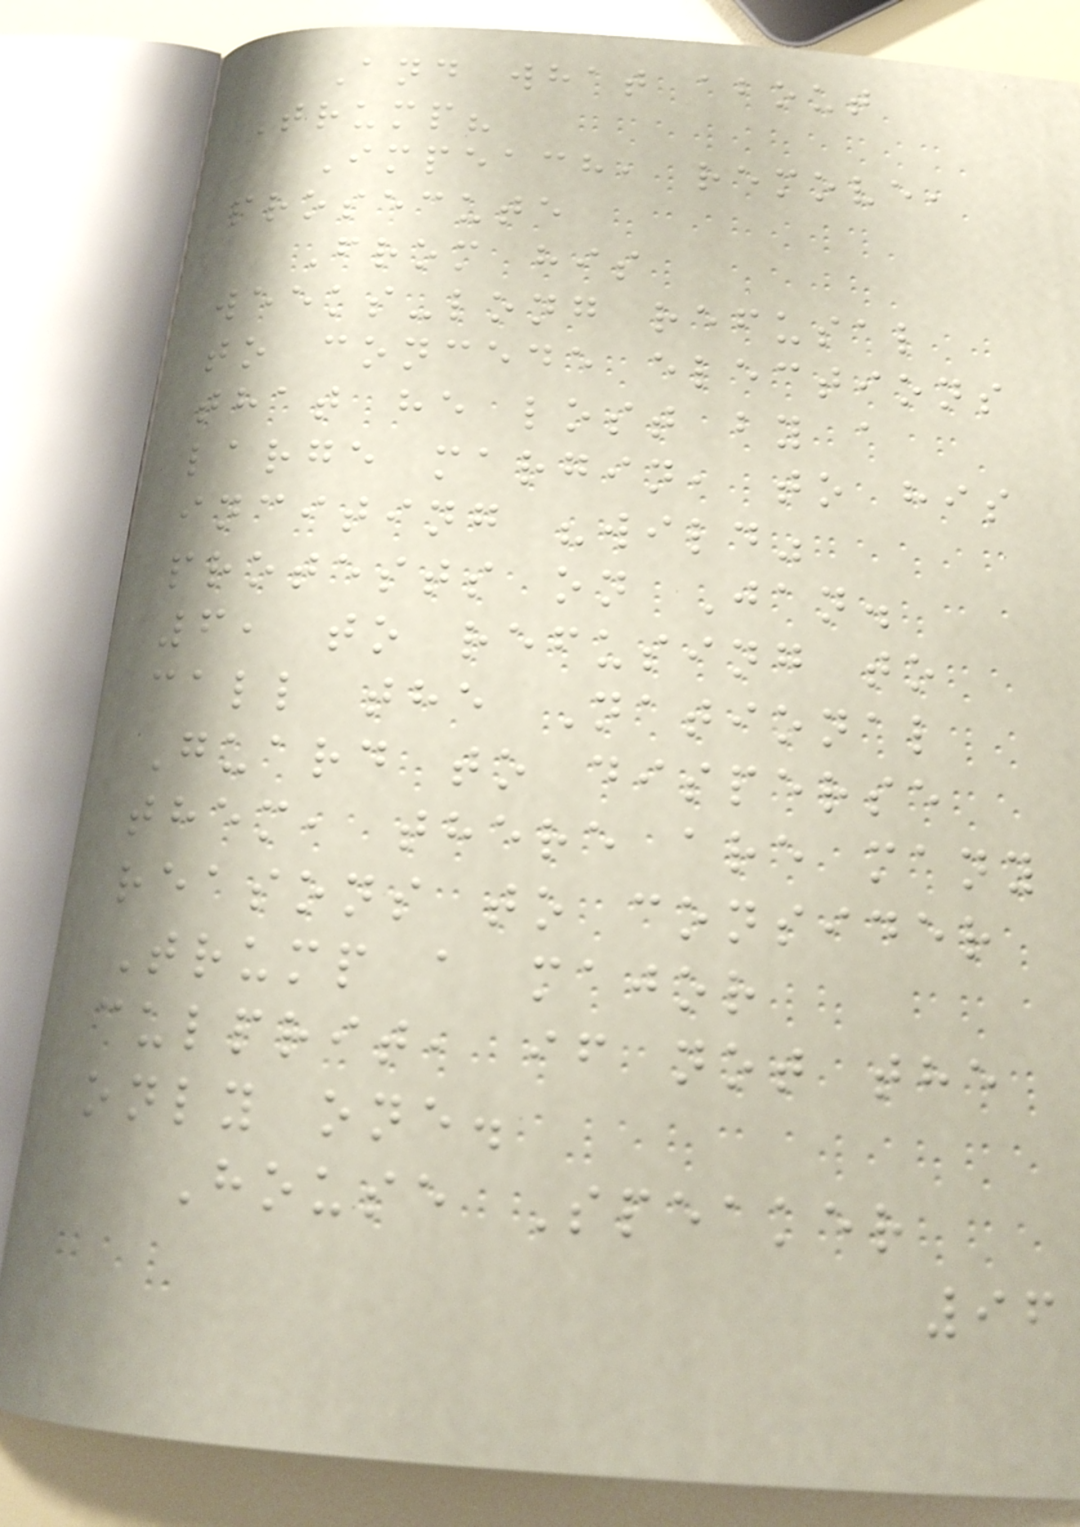And what about
Trump?
Impeach, remove,
prosecute
From his
weeks-long refusal
to concede elections
that he lost by a
large margin, to his
inciting "wild"
protests on Jan.
6, to refusing to
call the National
Guard to disperse
them, there are many
reasons to consider
Trump a major
culprit, if not the
only one.
House Speaker
96
